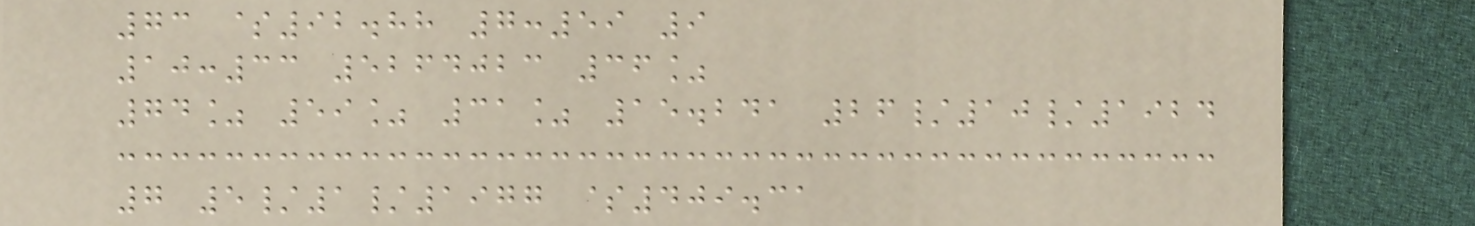73 $92.88 7:59 9
10:33 5264023 36%
74% 59% 31% 15.241 26/10/1924
7 5/1/1977 $409.31
